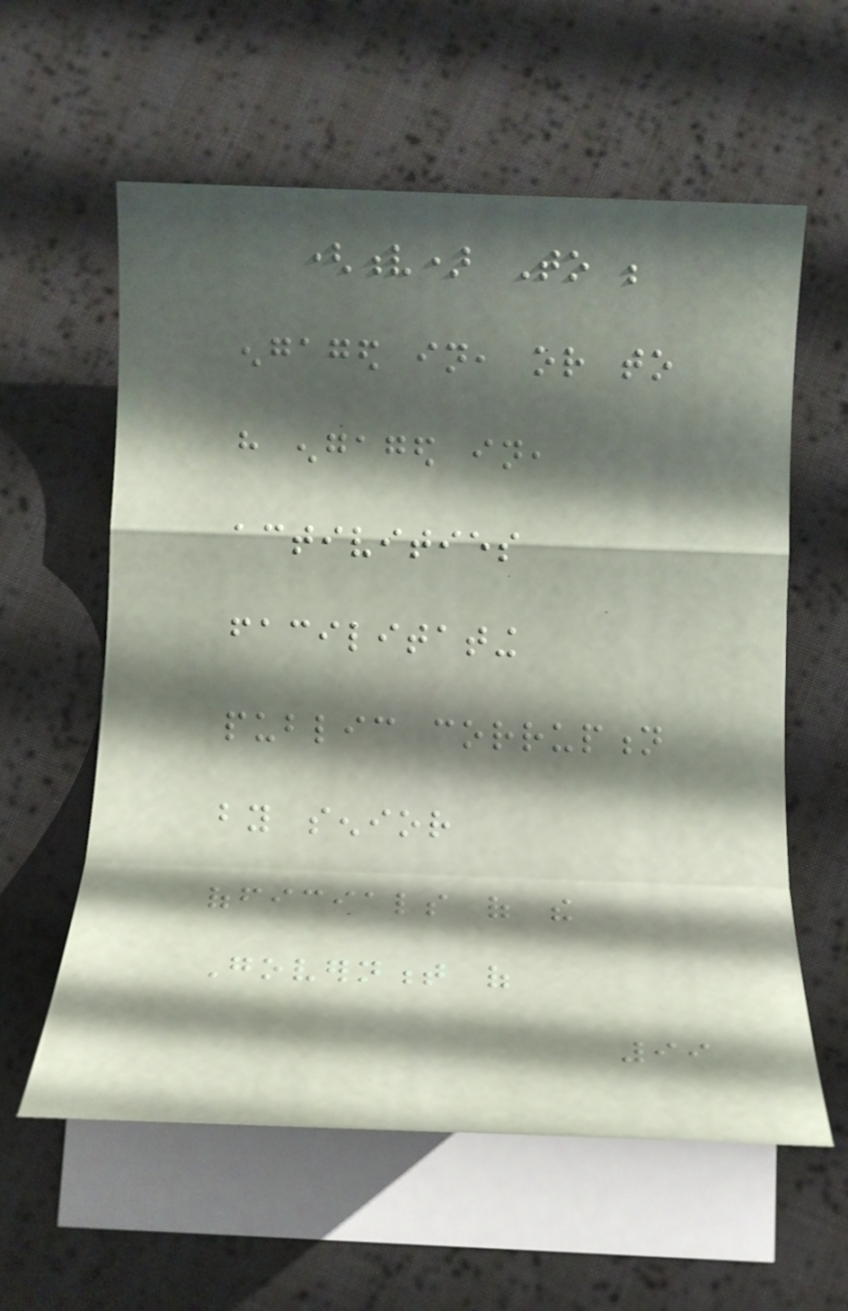(v) To be
engaged in, or to
have engaged in,
activities
facilitating
public corruption
by senior
officials of the
Government of
99
